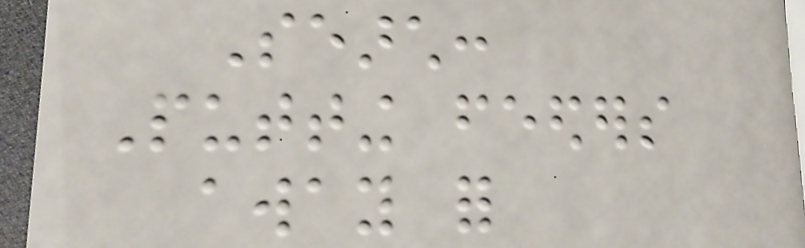Search:
Putting feeders
away for
